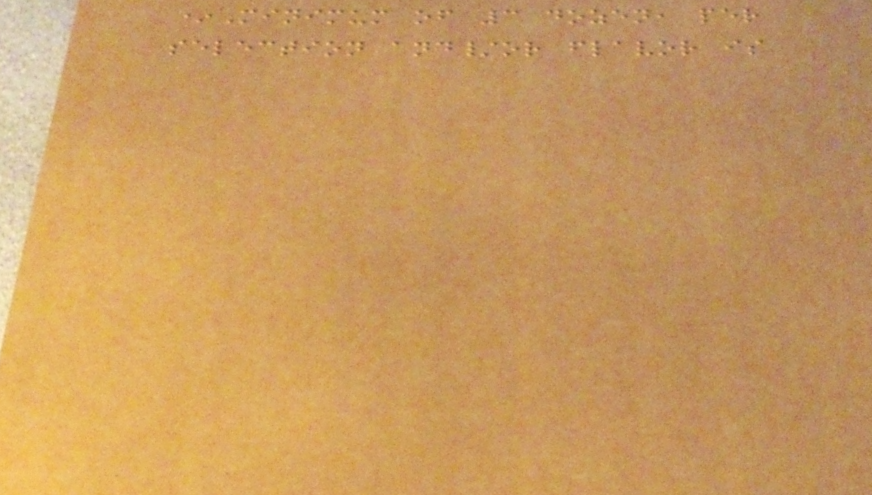*Minimum of 3 dozen, per
selection and/or flavor is
